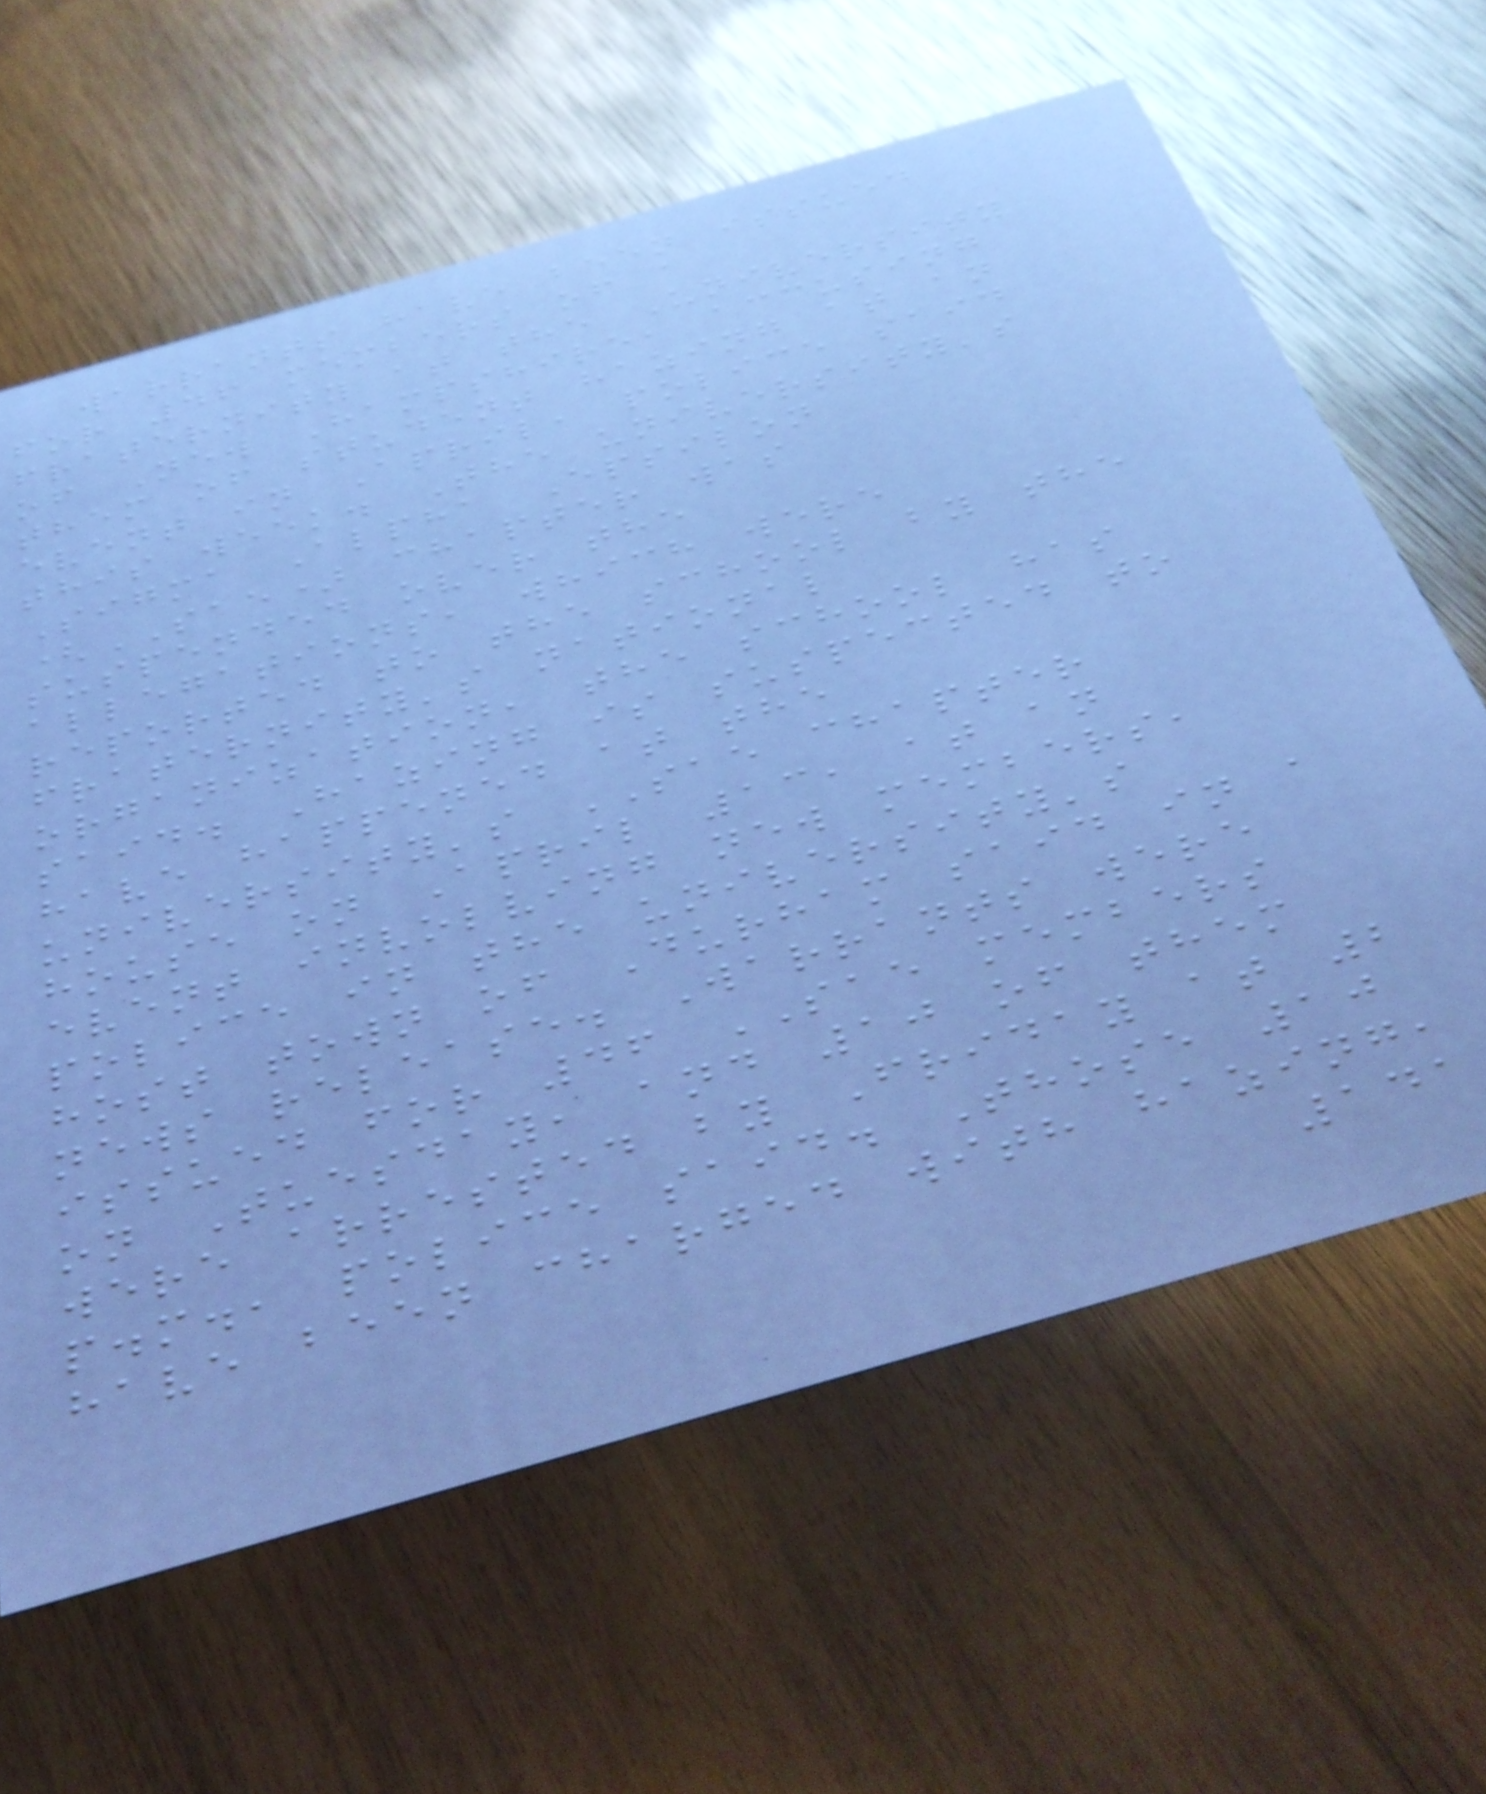warrants have been issued
for 46 members of a
fraternity at the University
of New Hampshire, accusing
them of student hazing at an
event in April, police said
this week. The university's
Sigma Alpha Epsilon
(SAE) chapter was
suspended over the
allegations, which were
reported to the school by the
fraternity's national
organization, the school has
said. Hazing is suspected to
have happened at the
university's SAE chapter
house on April 13, at an
event involving new members,
police in the university's
host town of Durham said in a
news release. Warrants were
issued for 46 SAE members
on Tuesday, and 10 of them
were arrested by Friday at 2
p.m., police said. Those 10
have been charged with hazing,
141
